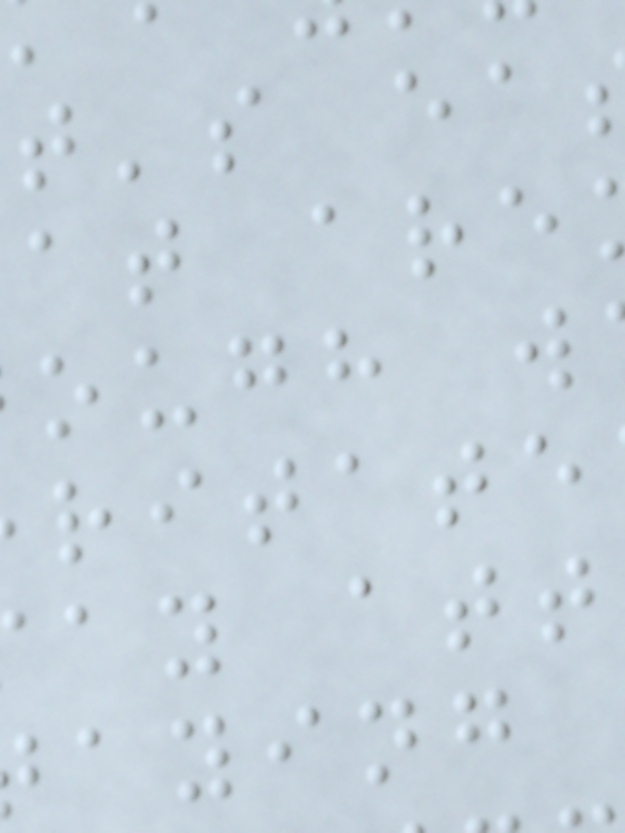t's ea
at are
ough w
ay att
aying
